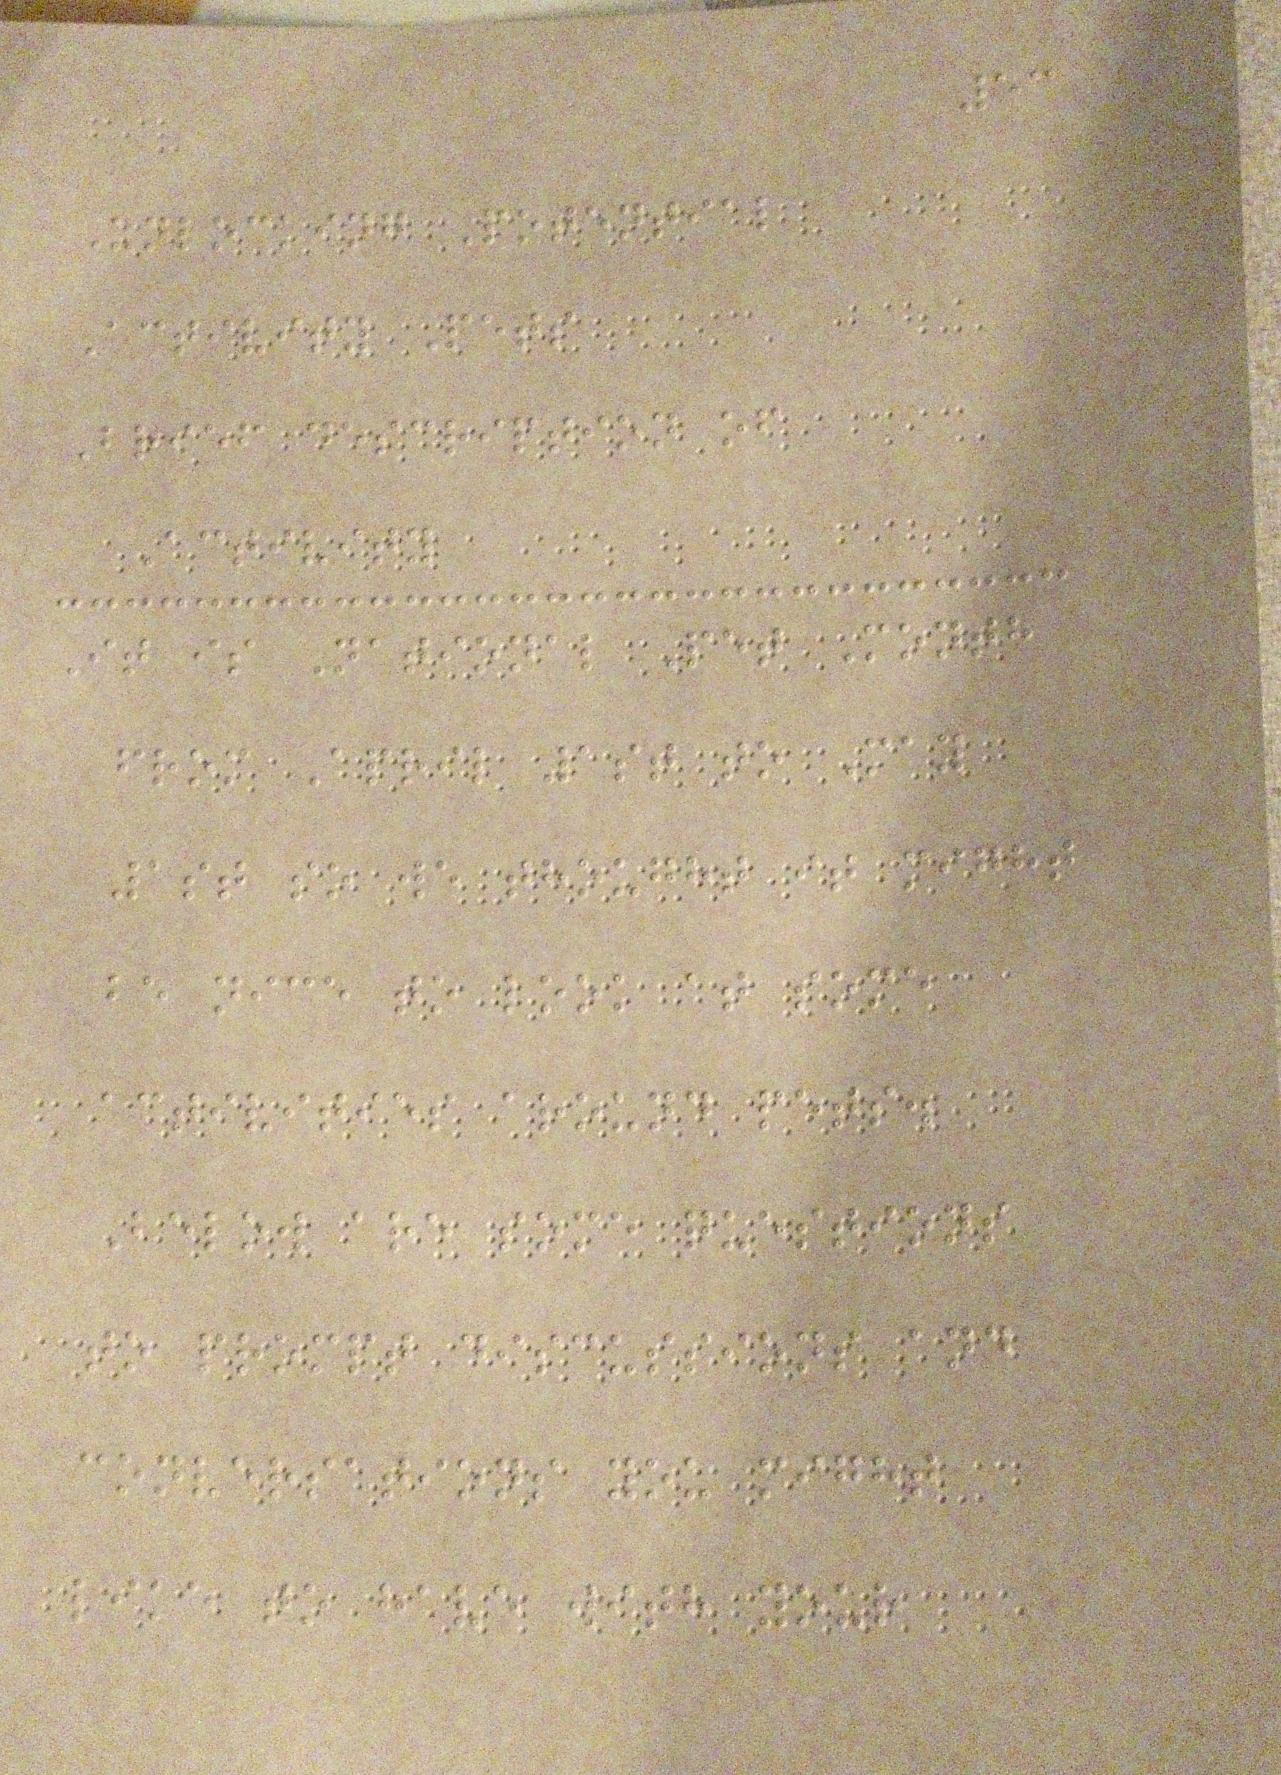53
Unlocking Potential
Activity Pets
Brief description of
Activity
It is National Pet Month
from April 1st to May
1st so we thought it might
be nice to look at some
activities around pets.
Below are some questions
to prompt discussions and
conversations you might
like to have with your
